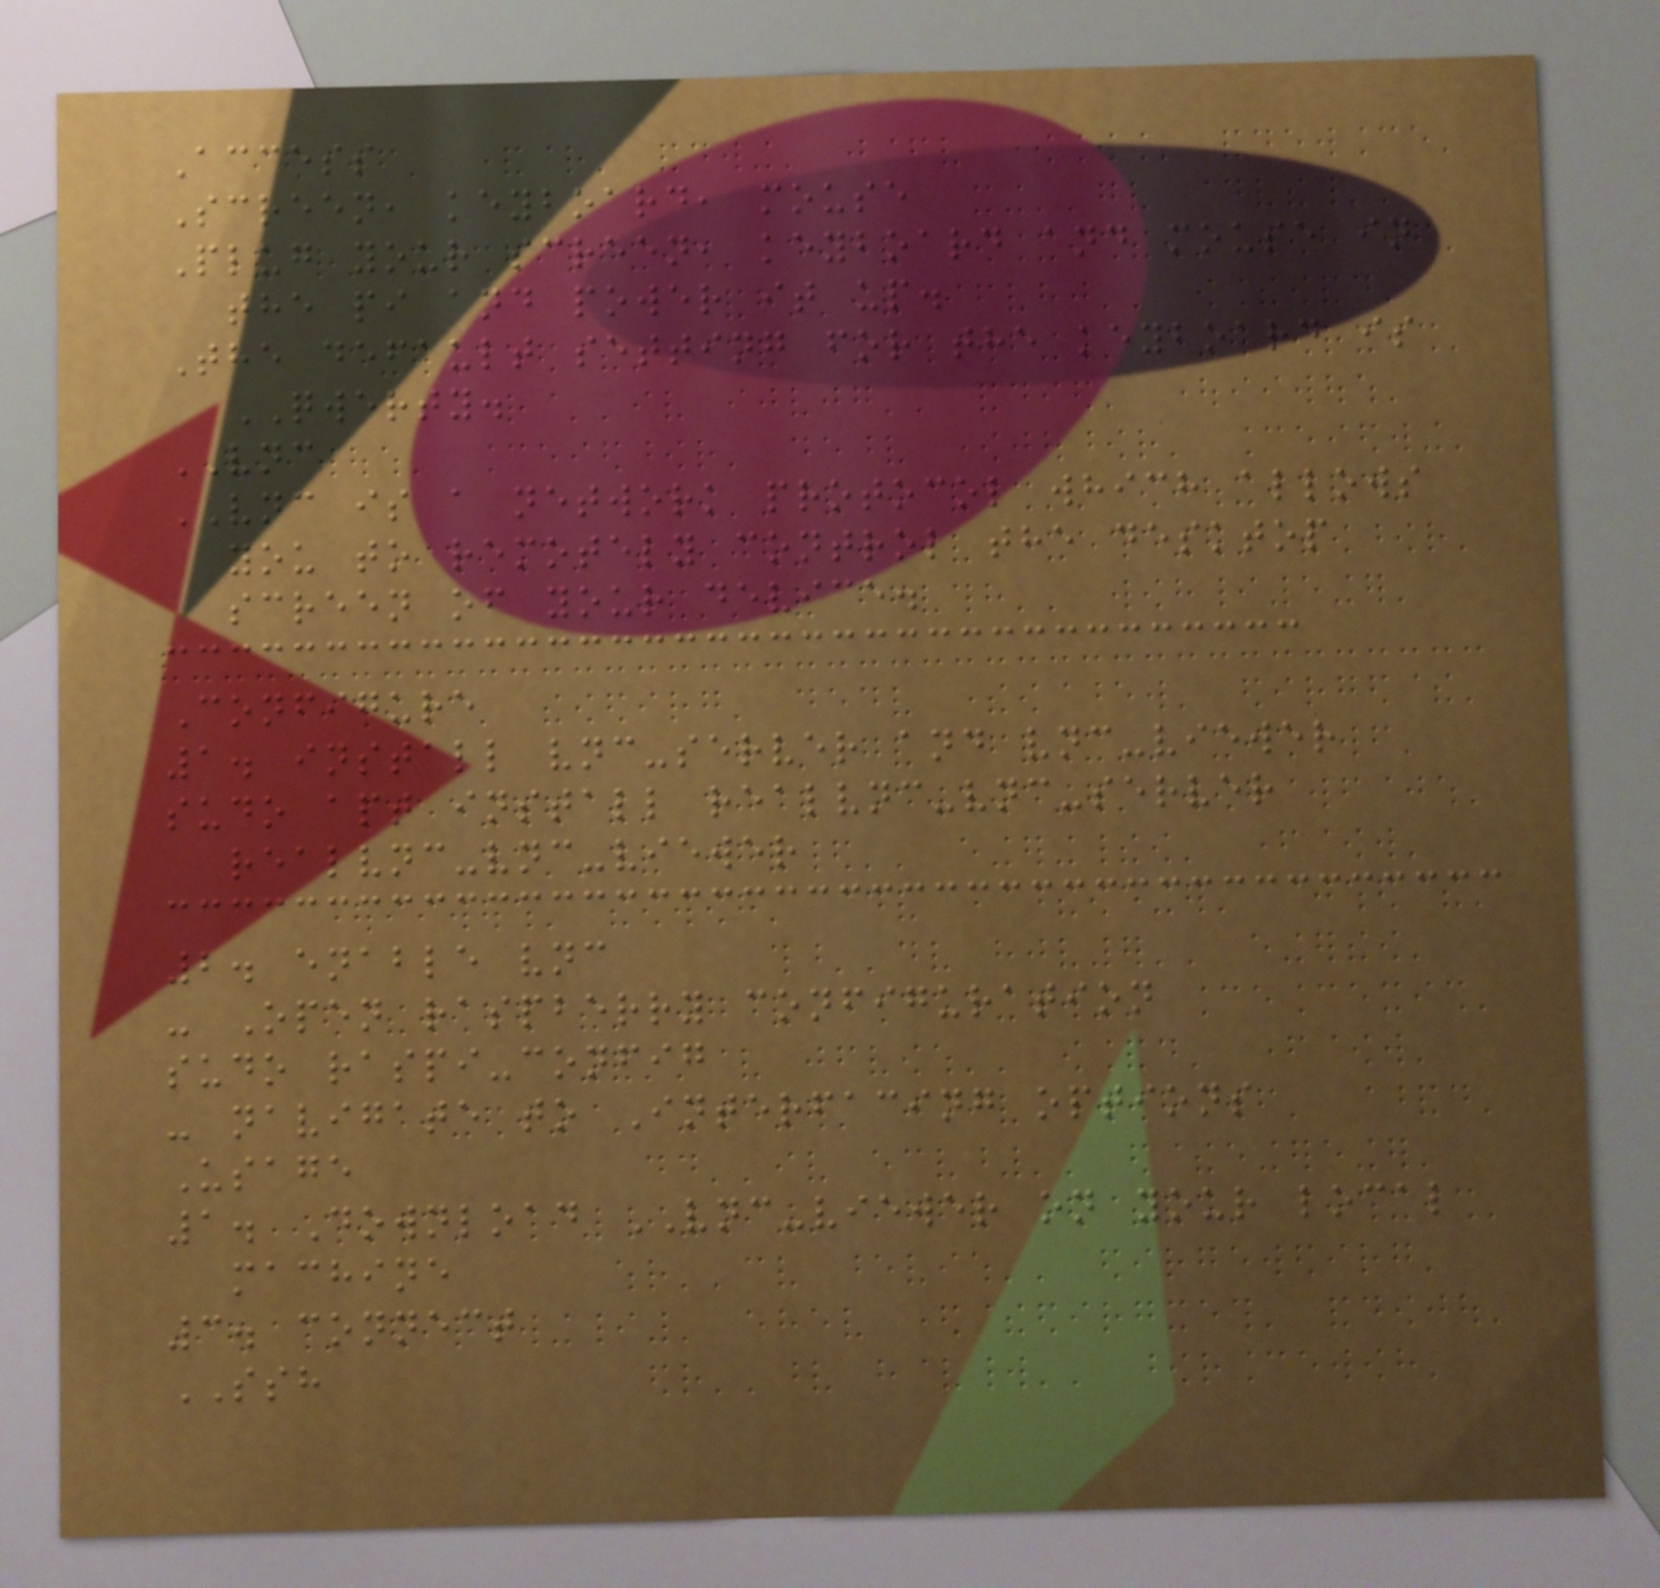Access
Screen, keyboard, mouse
Plug your screen, keyboard and mouse in
the pi and power it up.
The default setting for the keyboard is
QWERTY.
VNC
VNC is a network protocol which allows
you to remotely control the desktop
screen of your device.
Configure
1. install vnc-server and vnc-viewer
sudo apt install realvnc-vnc-server
realvnc-vnc-viewer
2. enable vnc
- Open raspberry configuration
sudo raspi-config
- navigate to Interfacing options
Usage
1. Download VNC-viewer on your local
machine
3. connect
SSH
